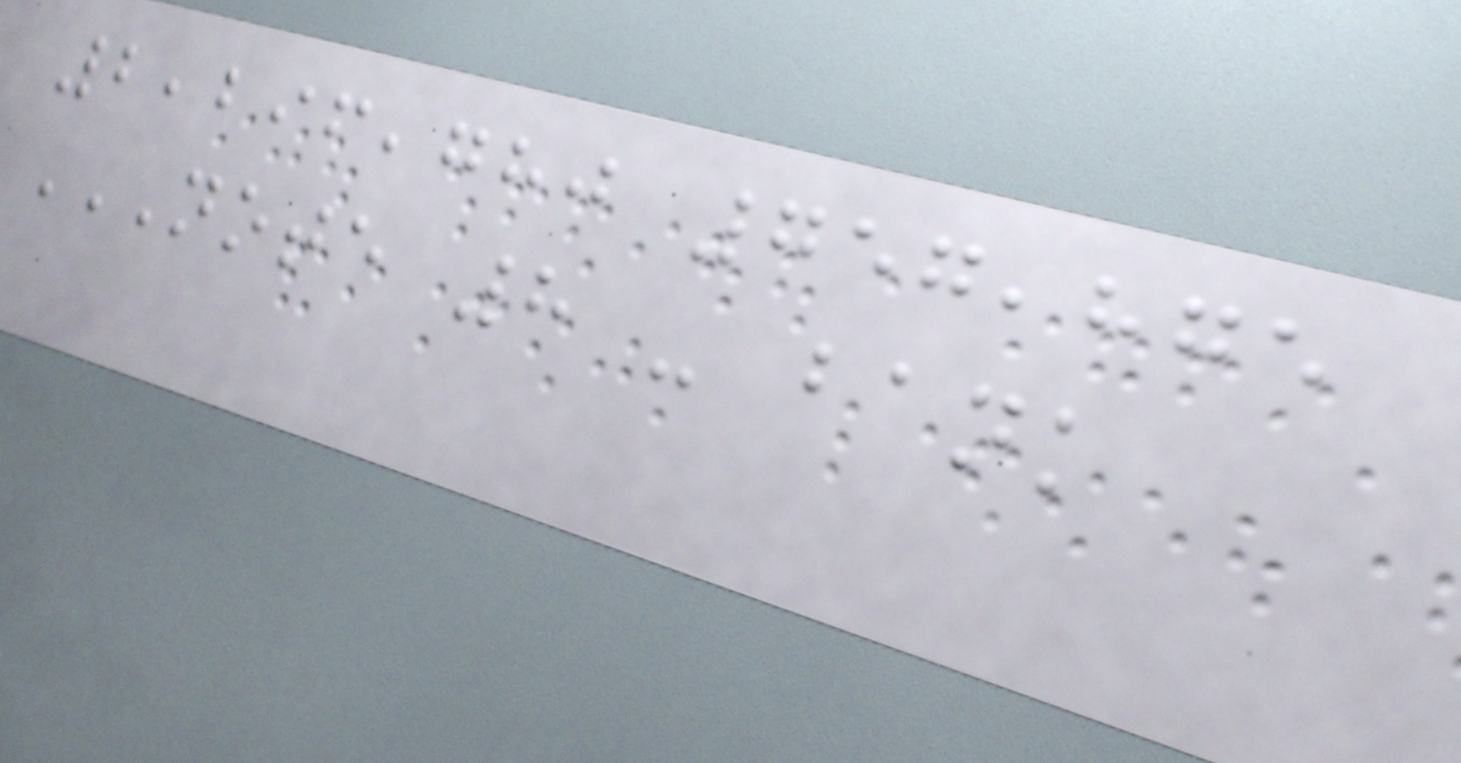2,296,780 757,875
NOTE 8 - BANK
